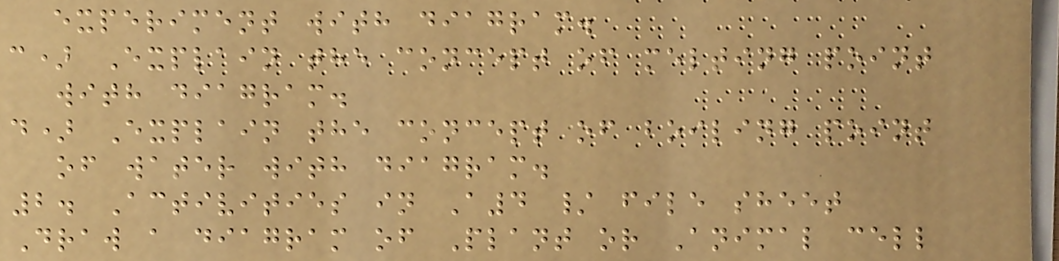experiment with diagram.
c) Explain the concept of melting point
with diagram.
d) Explain the concept of boiling point
of water with diagram.
2. Activities in A4 / file sheet
Draw a diagram of Plant or Animal cell
